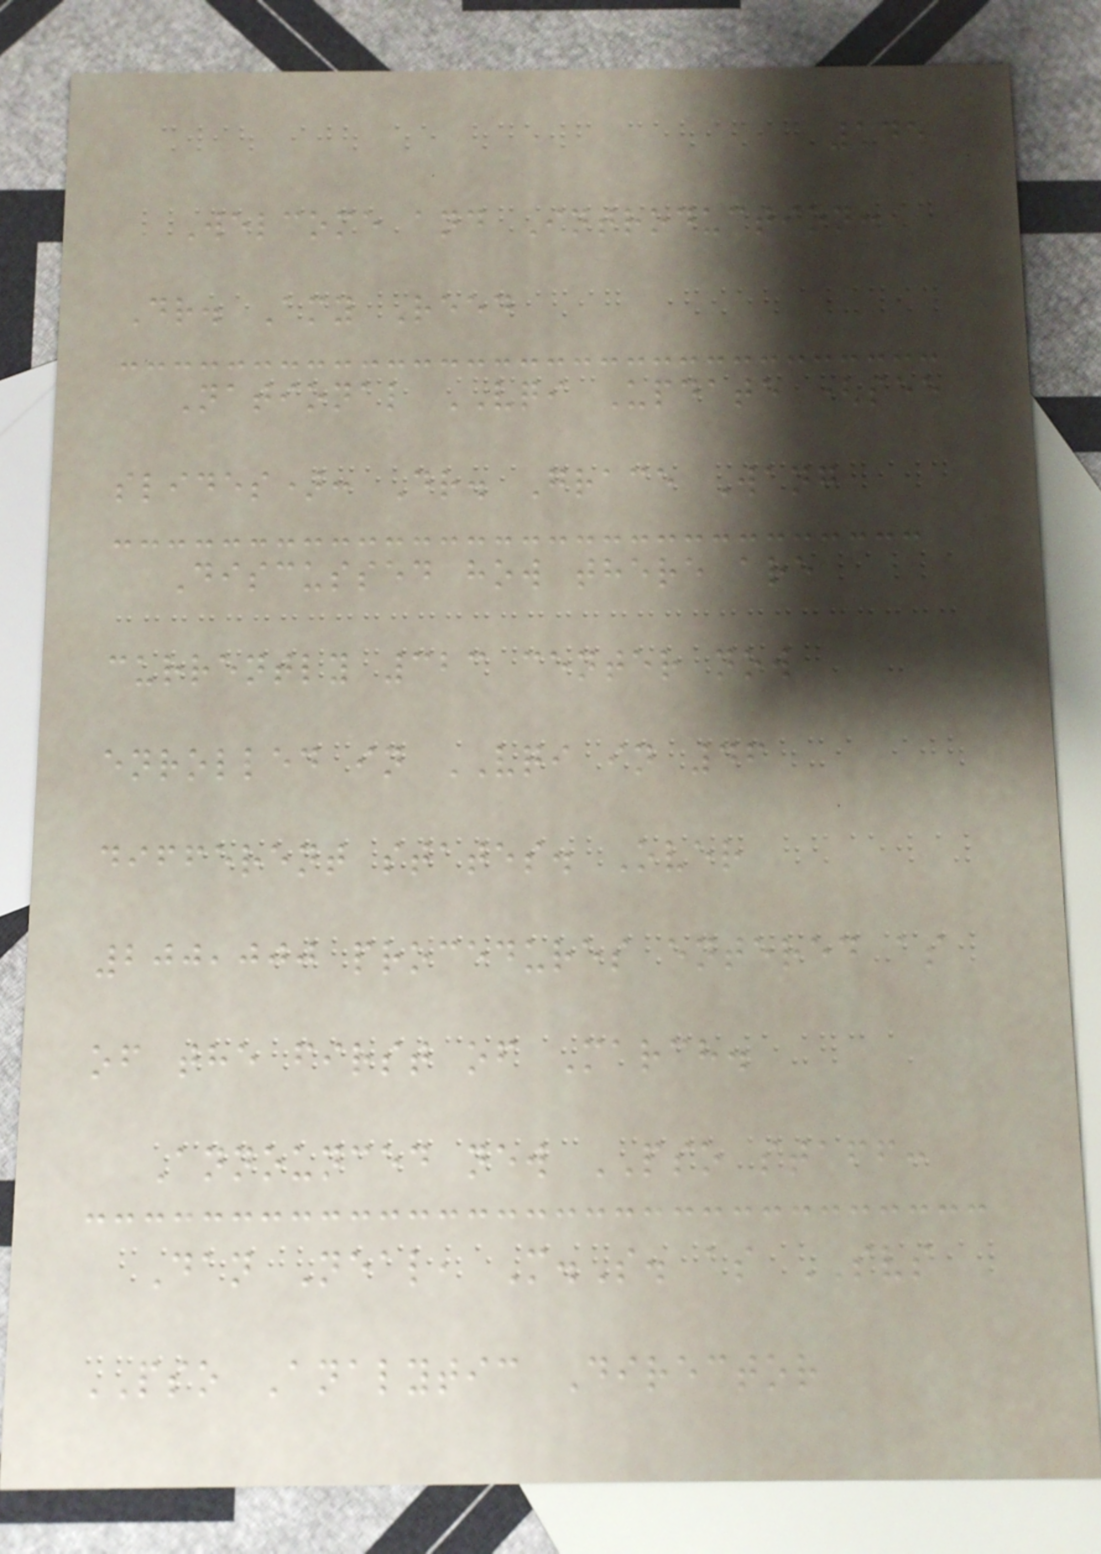145
Welcome and Introduction:
Dr. Amy Reed
National VQI Update (see
slides): Dr. Grace Wang
Discussed how there are
currently 323 center now
enrolled in VQI in 46
different states. Over
200,000 procedures entered as
of the first of March.
Announced new PSO staff:
Dan Neal, M.S. as SVS
PSO Analytic Director
